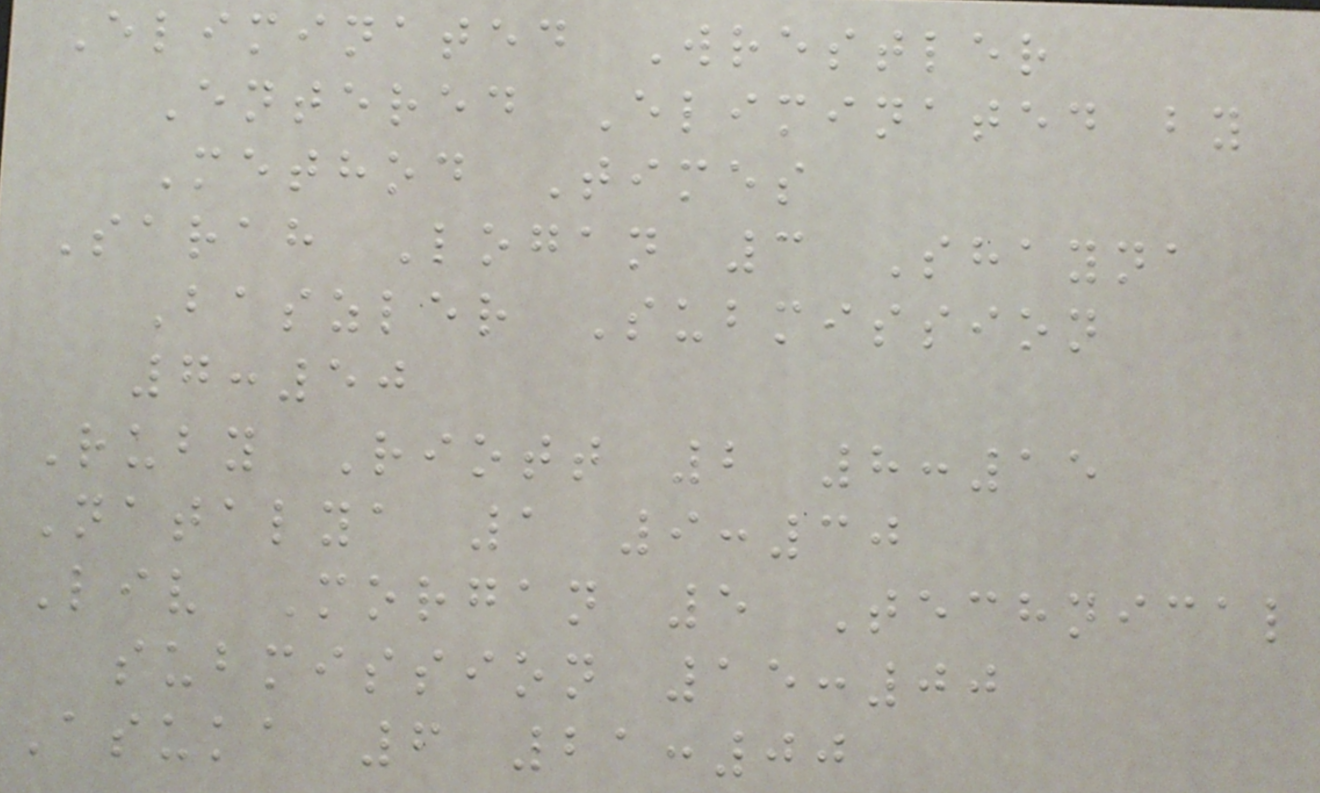Eliminated Wrestler
Entered Eliminated by
Method Times
Sarah Logan 3 Shayna
Baszler Submission
7:50
Ruby Riott 2 8:15
Natalya 1 9:30
Liv Morgan 5 Technical
submission 15:00
Asuka 6 21:00
